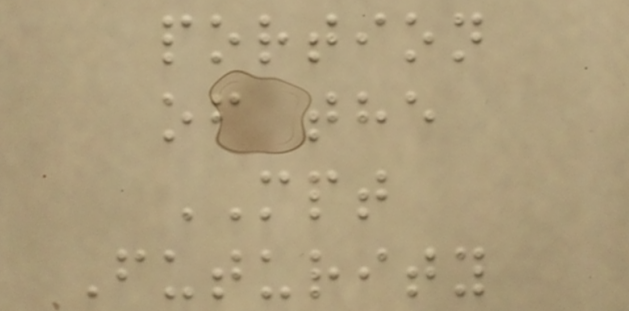portion
of the
MPT
Futurity
